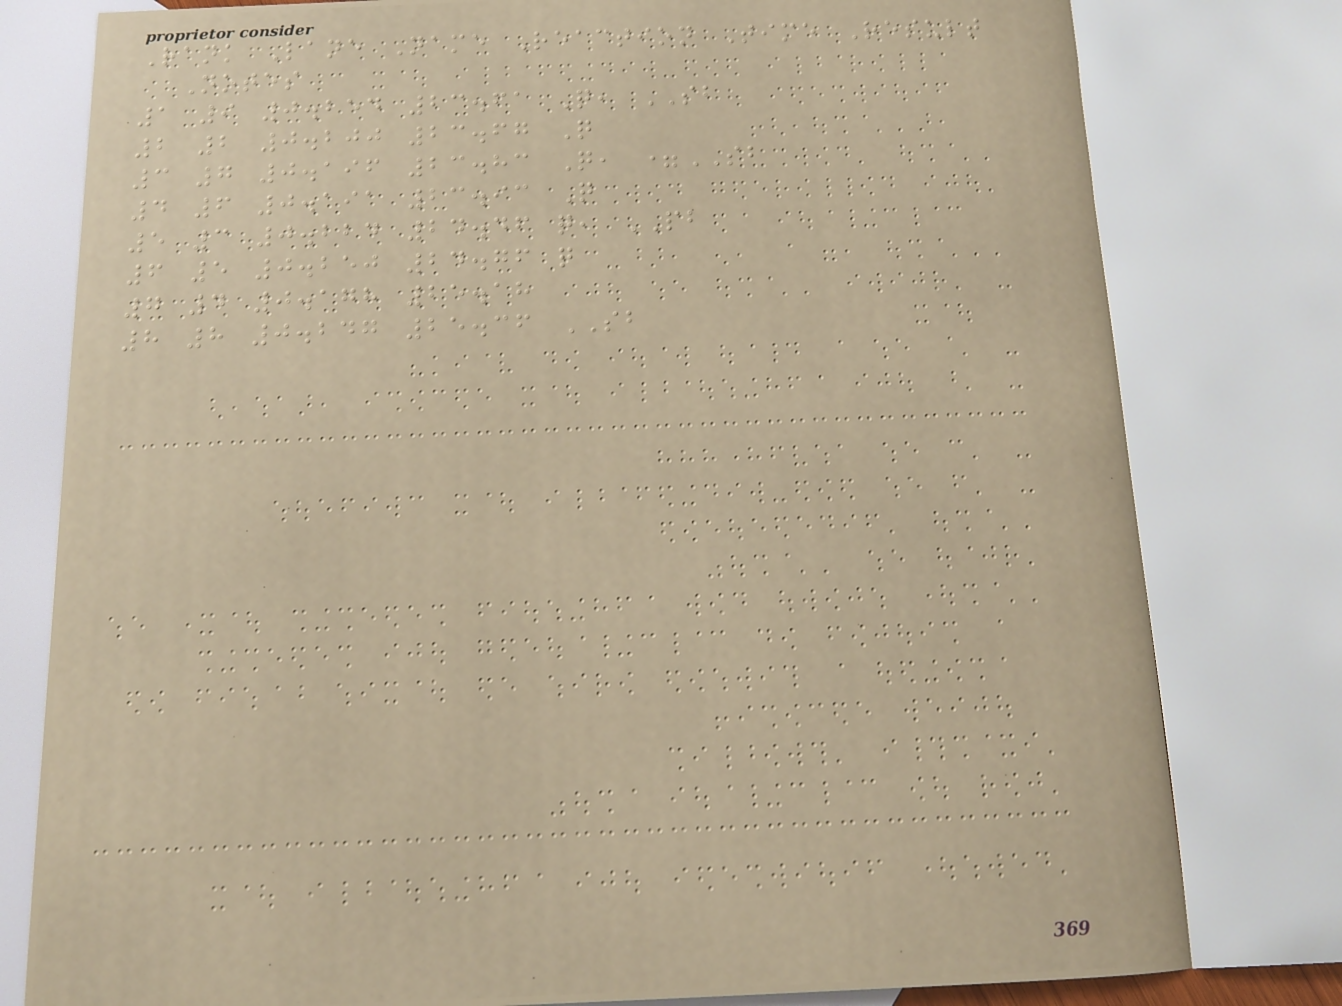Rank Lane Name Reaction Time Result
Notes
1 9 0.254 23.61 Q, SB
2 2 0.200 23.67 Q
3 7 0.196 23.83 Q, =SB
4 6 0.191 23.93 Q
5 3 0.224 24.46 q, PB
6 5 0.250 24.76 q
7 4 0.178 25.18
8 8 0.247 25.36 SB
